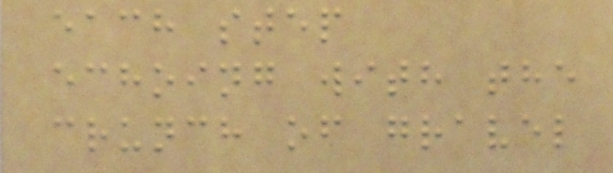each step
echoing with the
crunch of gravel
